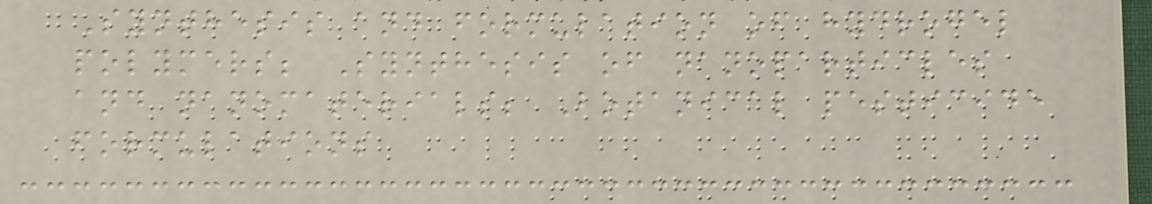Synthesis and formulation of hydrogel
polymers; Synthesis of nanoparticles
and nanomaterials; Botanical pesticide
formulations
